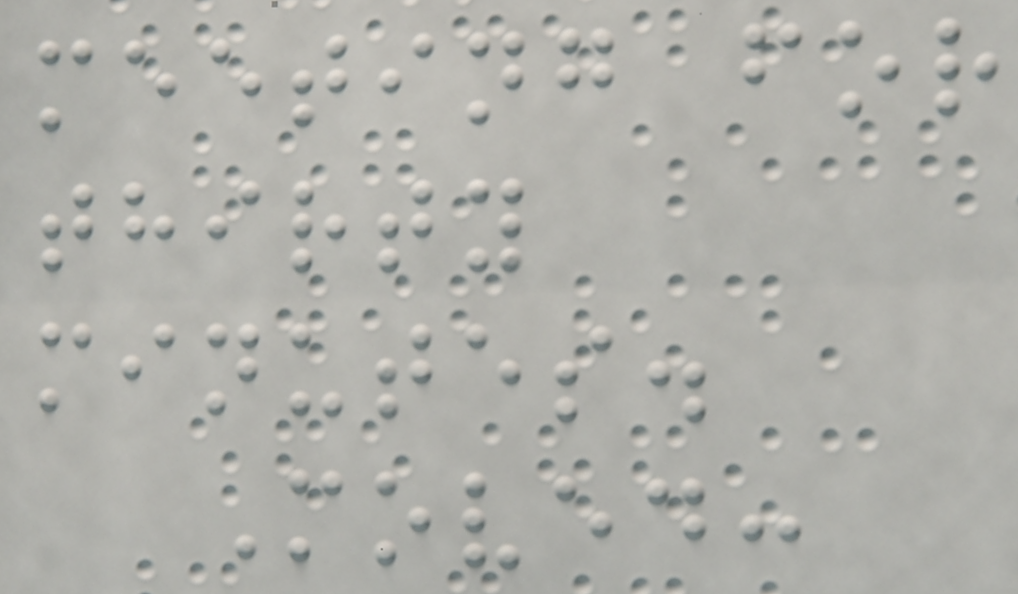meeting for
thirty
minutes.
Moved:
